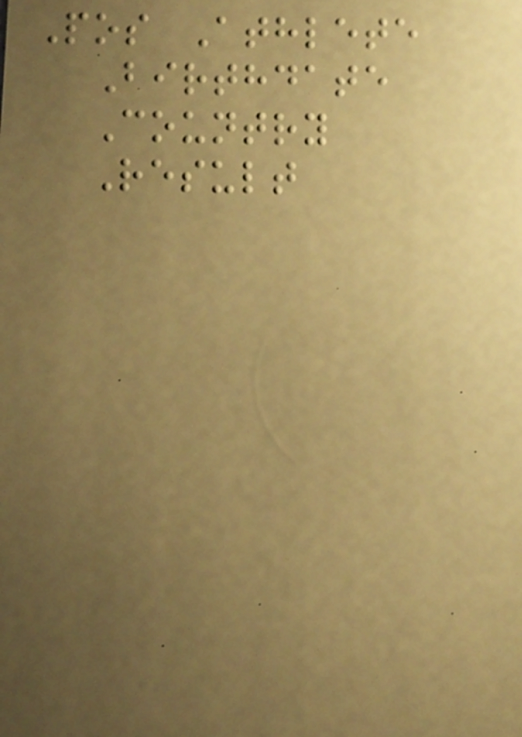Pos Athlete
Birthdate
Country
Result
